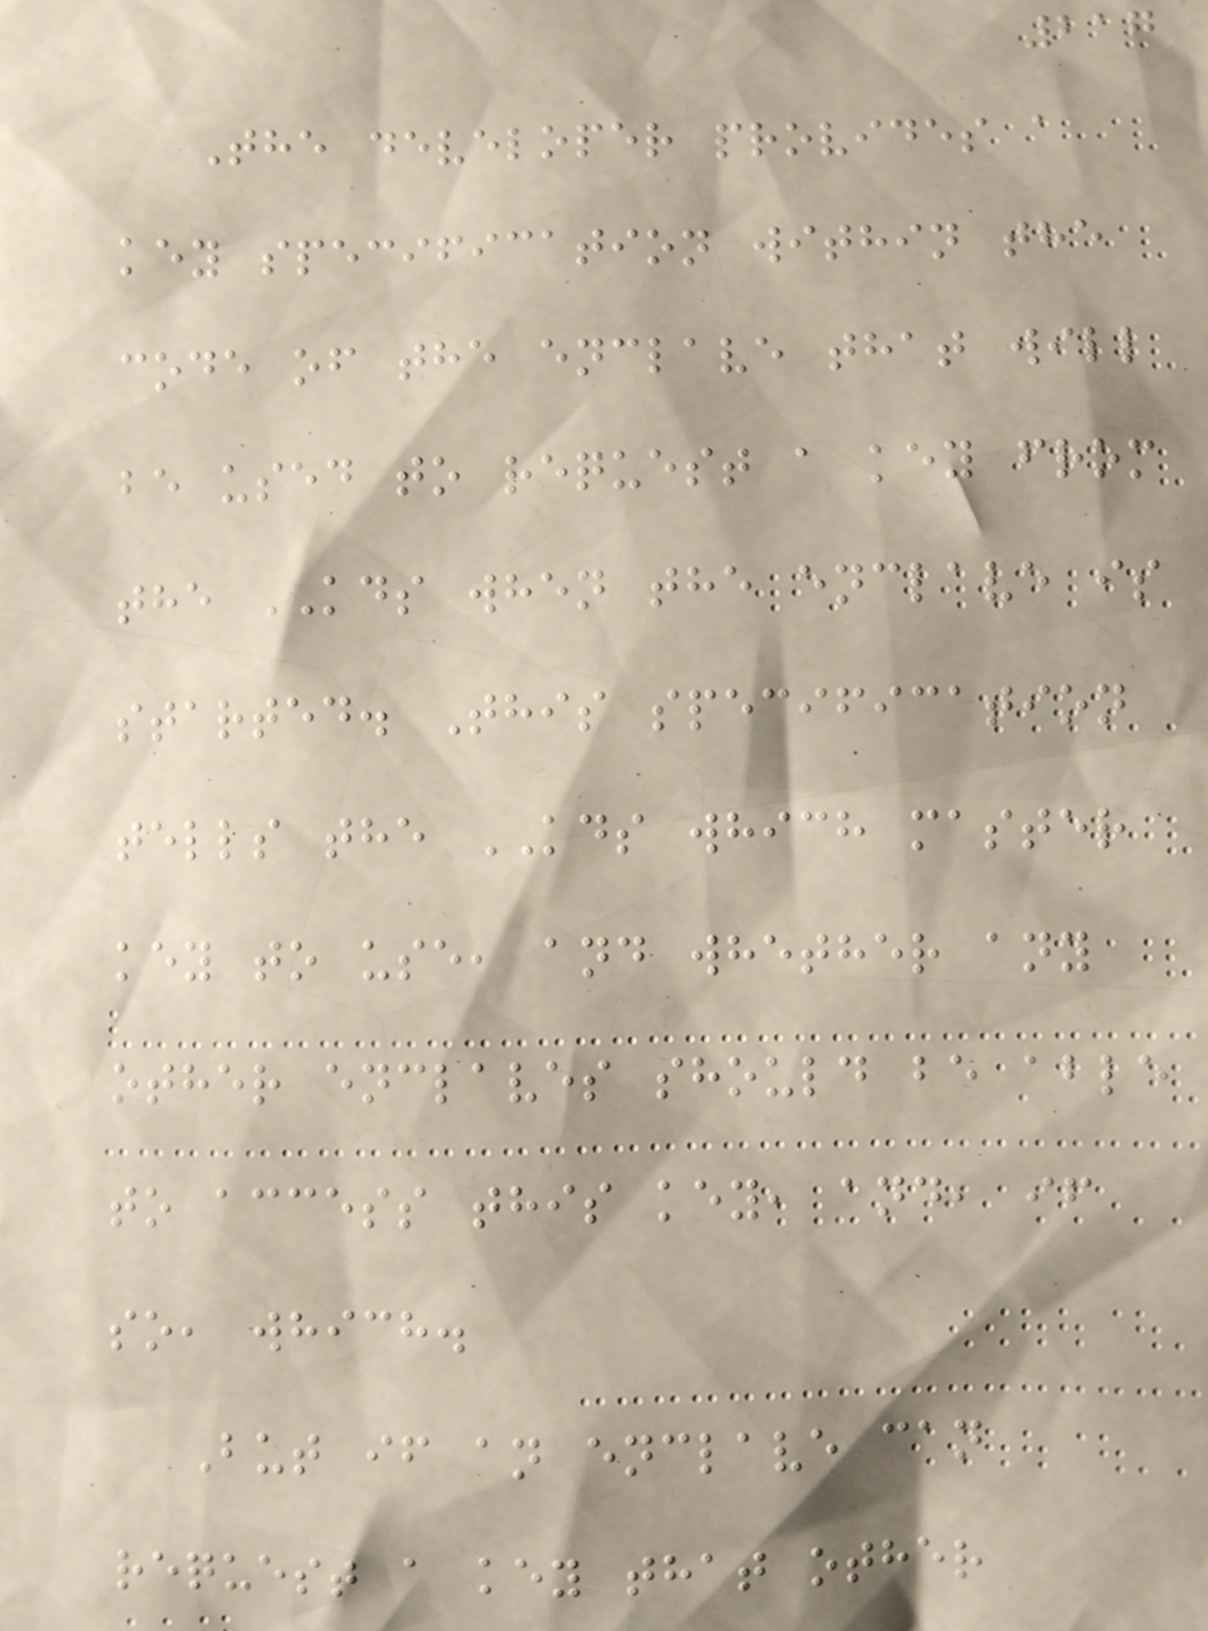217
The developer provides a
key specification within the
code of the enclave that will
be used to request a key from
the KDS when the enclave is
started. This specification
tells the KDS which master
key to use, and whether any
other enclaves should be able
to access this key, and, if
so, which.
But if an enclave can
request a key that other
